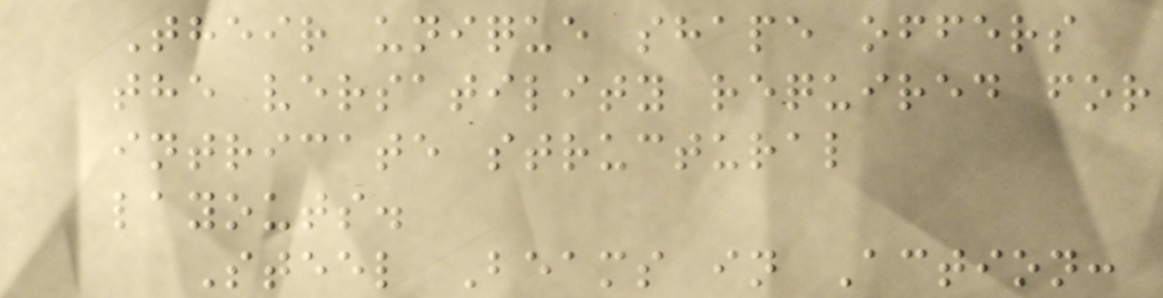Their unique shape offers
the versatility required for
intricate structural
layouts.
Steel Beams in Action:
